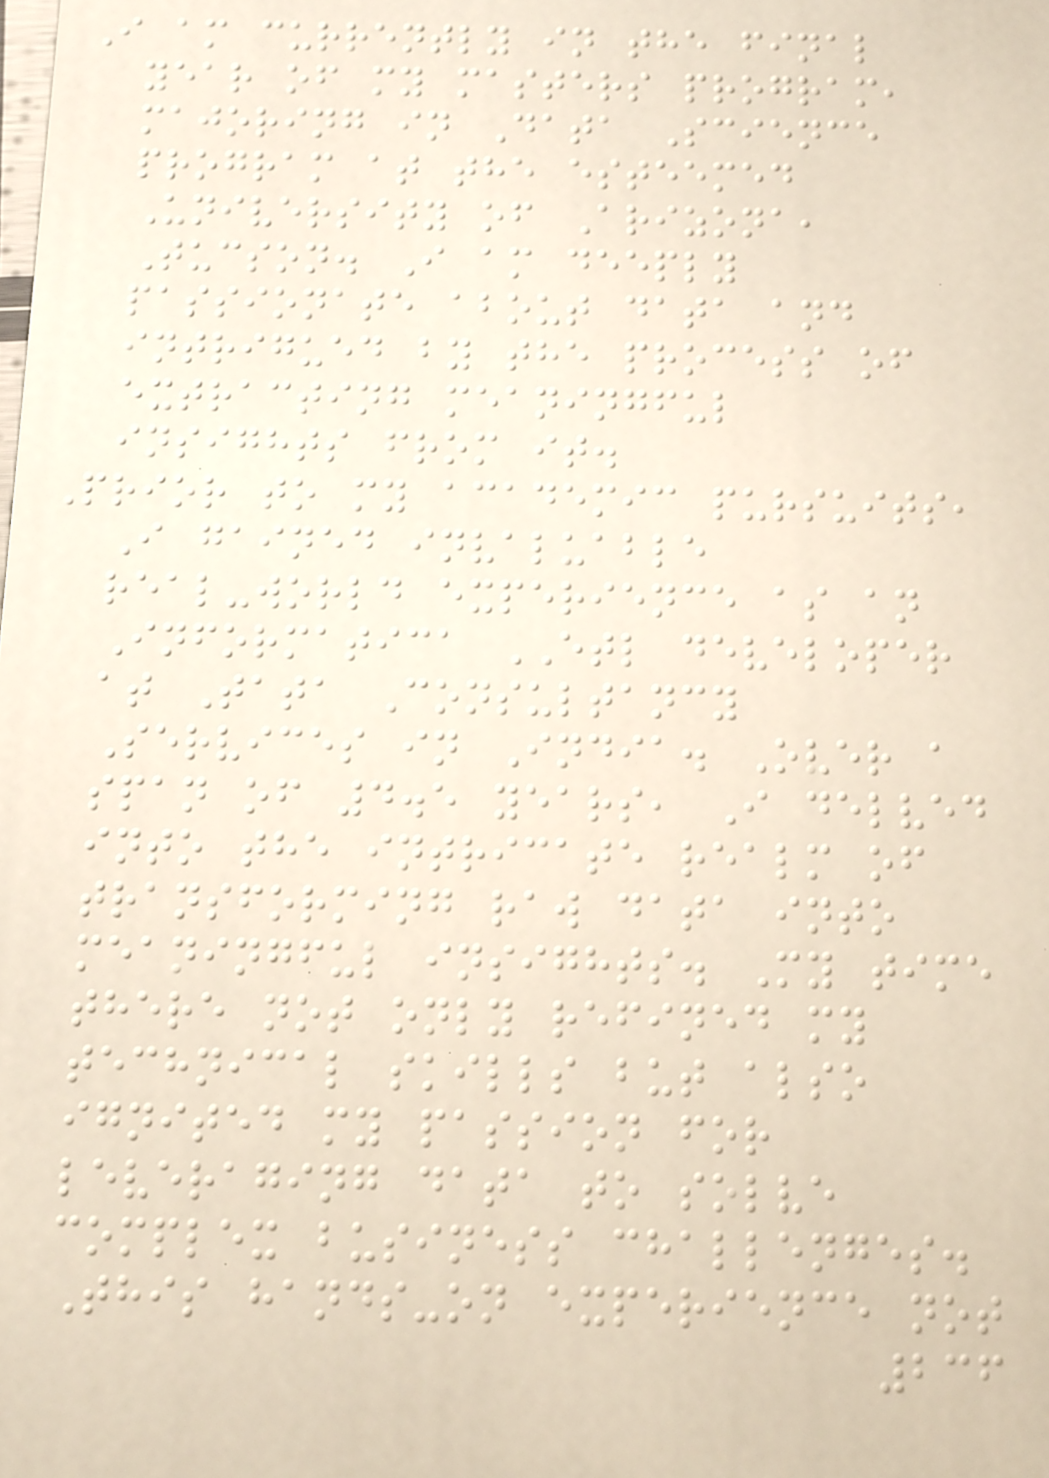I am currently in the final
year of my masters program,
majoring in Data Science
program at the esteemed
University of Arizona,
Tucson. I am deeply
passionate about data and
intrigued by the process of
extracting meaningful
insights from it.
Prior to my academic pursuits,
I gained invaluable
real-world experience as an
Informatica ETL developer
at Tata Consultancy
Services in India. Over a
span of 4.5 years, I delved
into the intricate realm of
transforming raw data into
meaningful insights. My time
there not only refined my
technical skills but also
ignited my passion for
leveraging data to solve
complex business challenges.
This hands-on experience not
236
